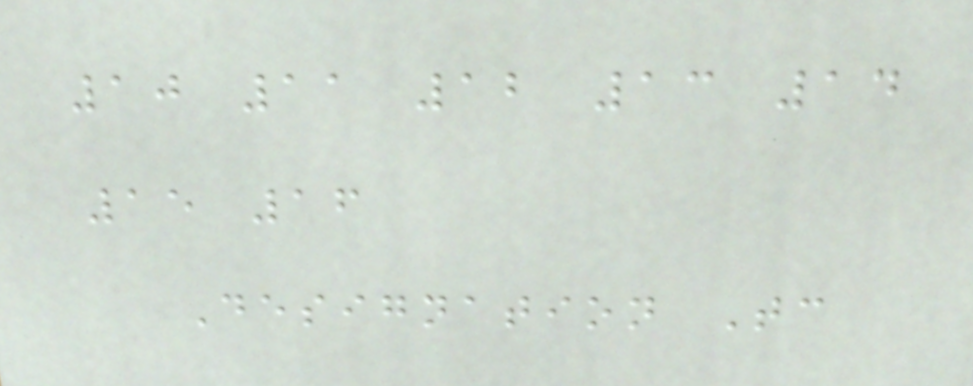10 11 12 13 14
15 16
Designation Tc
